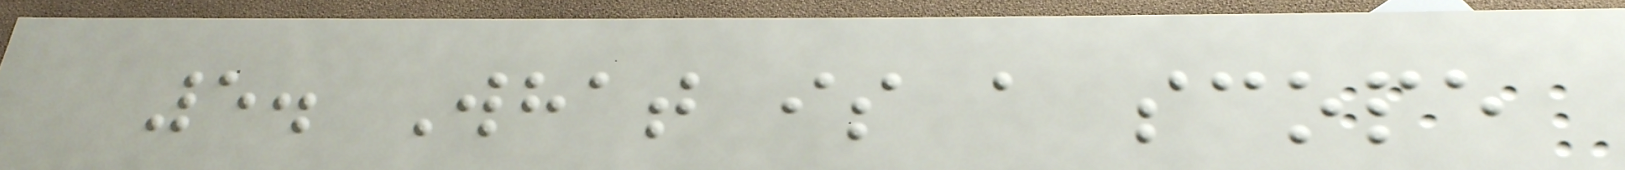5. What is a scope
